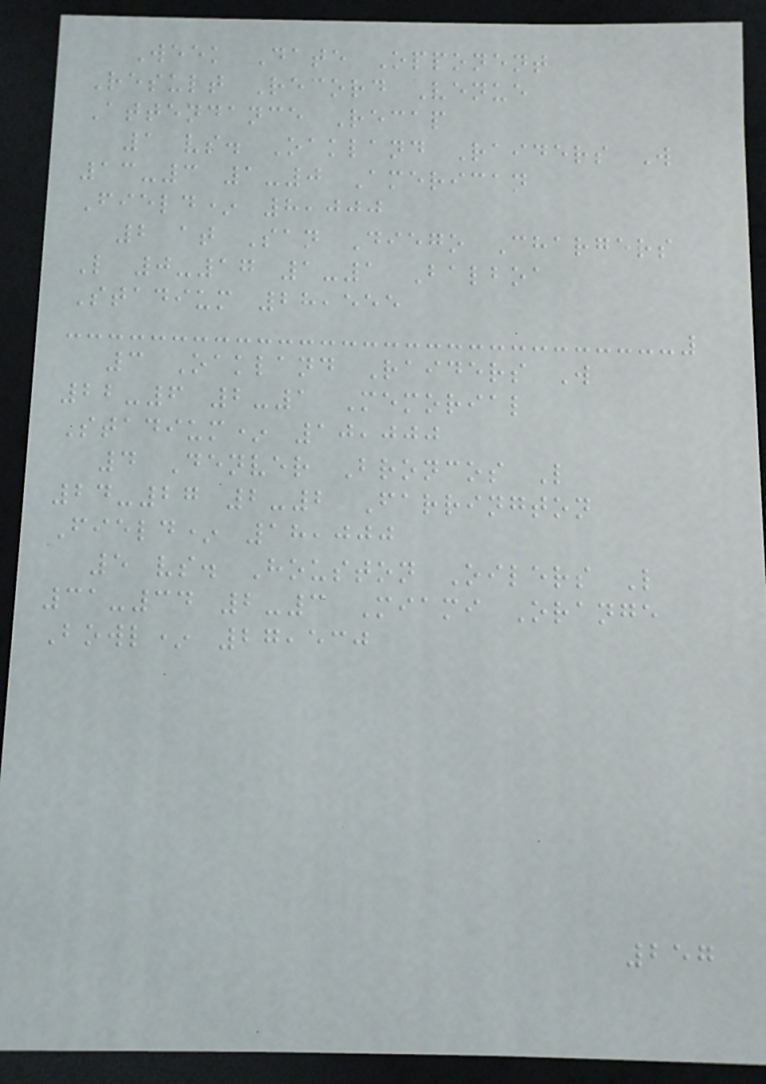Week Date Opponent
Result Record Venue
Attendance Recap
1 vs. Oakland Raiders W
13-3 1-0 American
Field* 8,000
2 at San Diego Chargers
L 0-17 1-1 Balboa
Stadium 28,555
3 Oakland Raiders W
22-6 2-1 Memorial
Stadium* 10,000
4 Denver Broncos L
24-27 2-2 Farrington
Field* 18,000
5 vs. Houston Oilers L
31-34 2-3 Miami Orange
Bowl* 27,530
257
